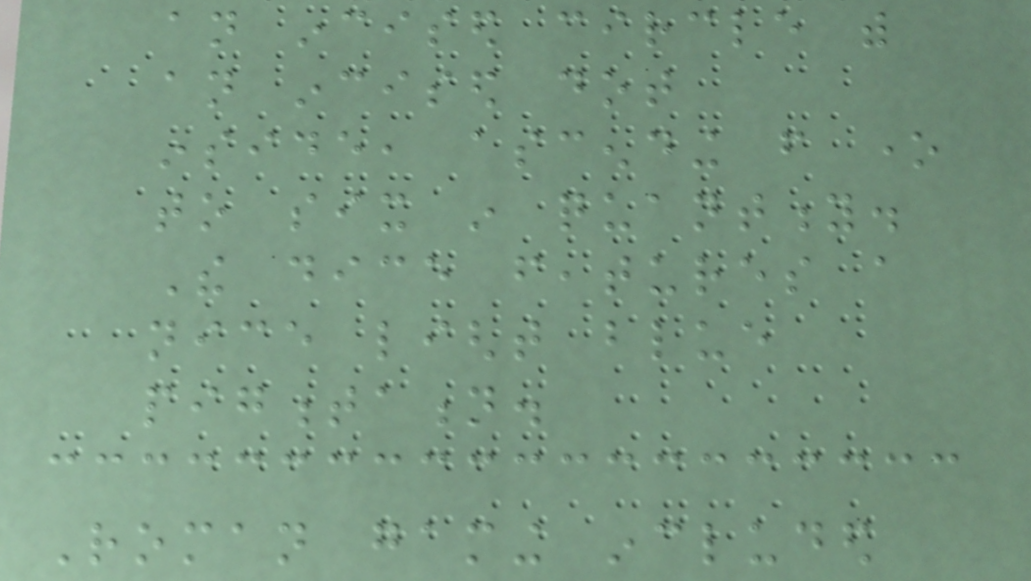an incised circle with
an incised dot
inside, ascending from one
to six in quantity.
The dice features a
nice light blue
pigmentation.
Roman gaming included
